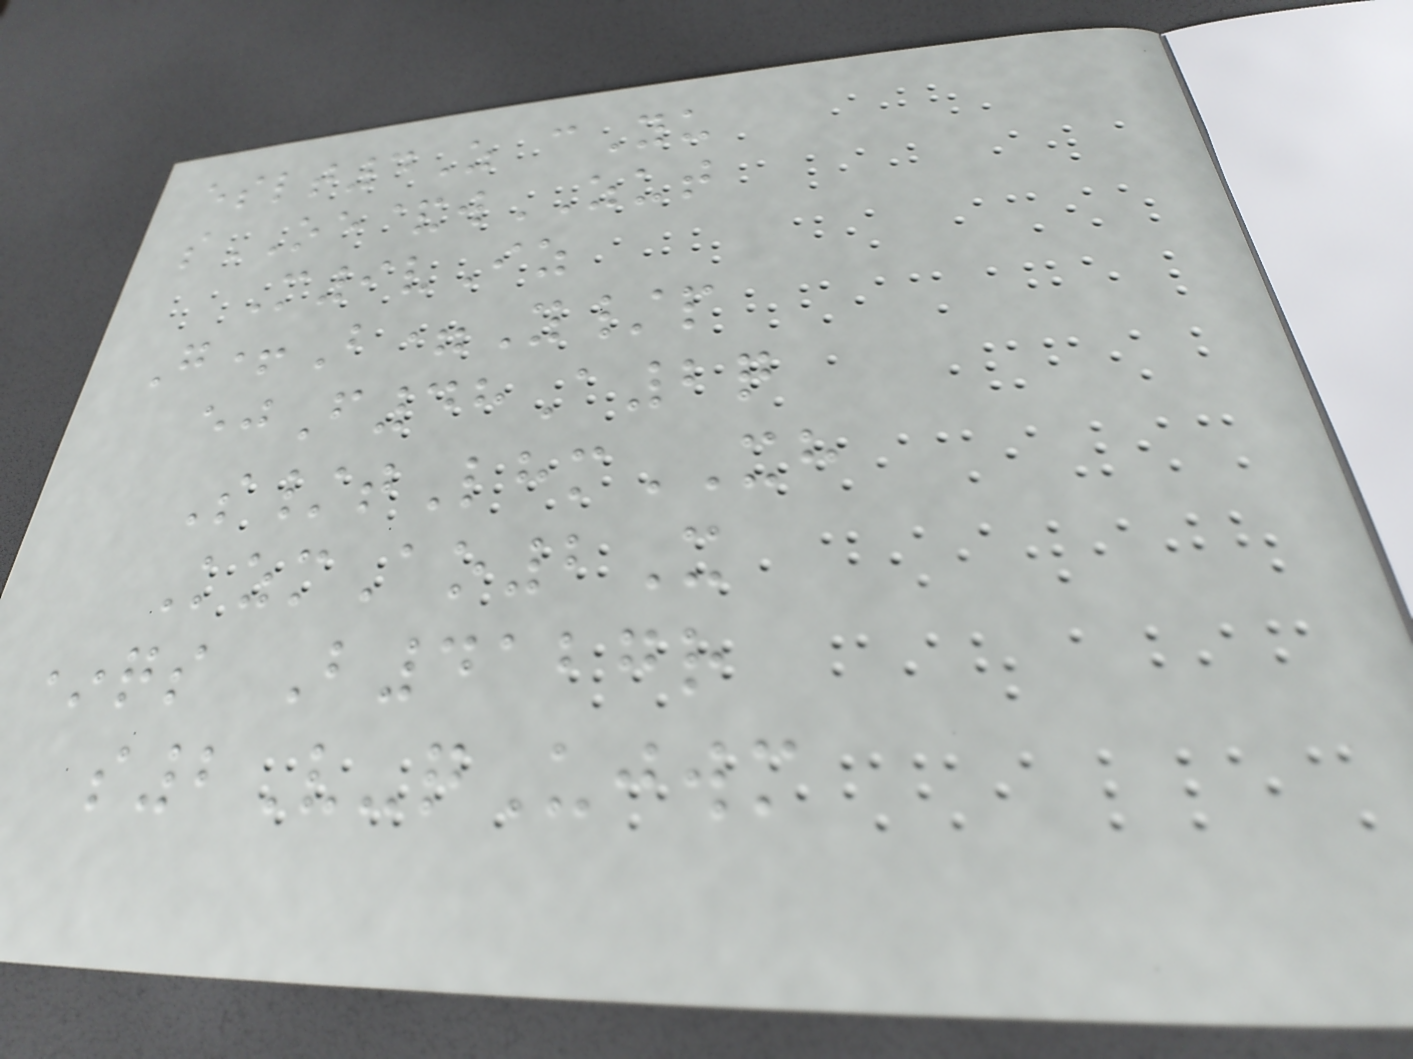eslt4Z cYu
sOE&wZUT
M9vIz
G+B=Y/p
ejF48A2q
S/tLhmXH
KzmAo2X
*qs B4127r
s2V-qUjwm
